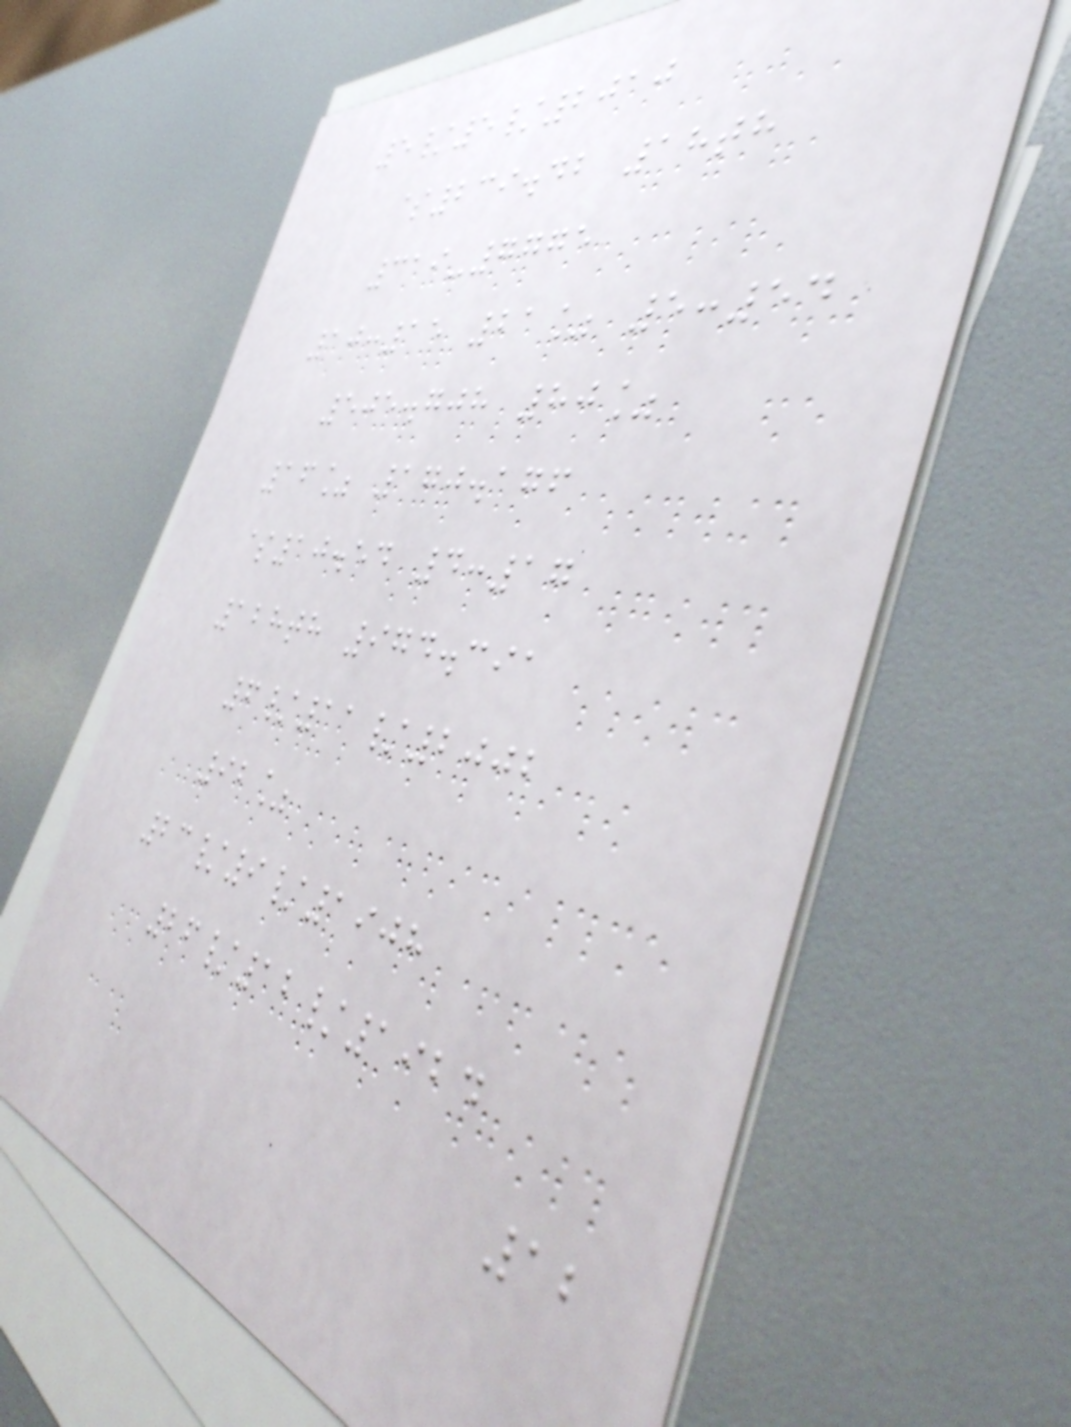5/5/2010
$239.42 18th
319-7775
10:15 21% 5:54
505.708 80%
16% 170.176
$10.54 4:17
128th 974.391
6/11/2002
92%
23/9/1908
26/12/1924
12
